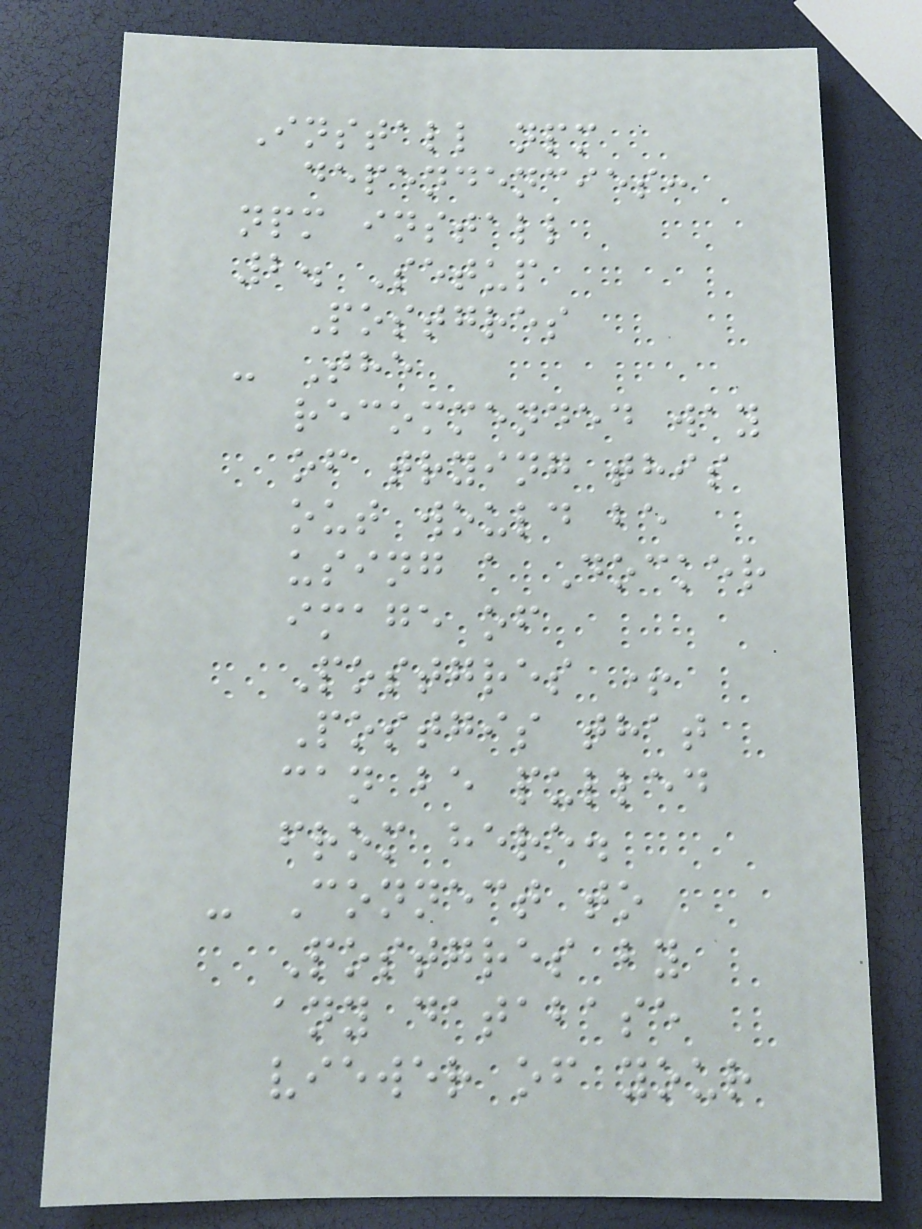Install npm
dependencies:
npm install
2. Setup
Postgres
- The
recommended way
of trying this
out would be
using a Docker
image of
Postgres +
Postgis that
can be pulled
from here.
- Connect to
Postgres by
any database
viewer of your
